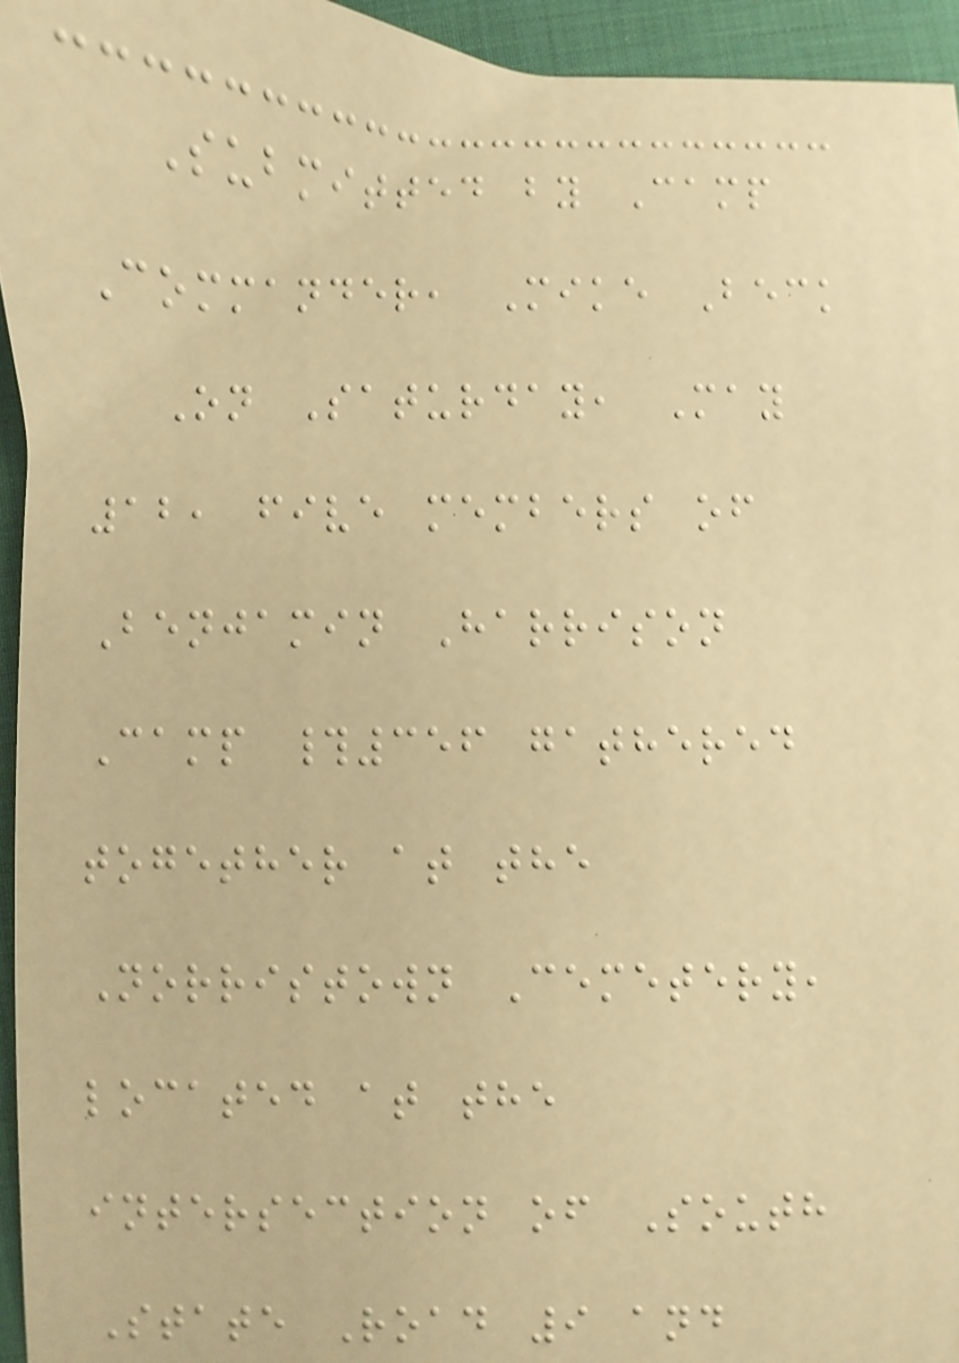Submitted by Camp
Commander, Mike Beck
On Saturday, May
12, five members of
Benjamin Harrison
Camp #356 gathered
together at the
Norristown Cemetery,
located at the
intersection of South
State Road 9 and
